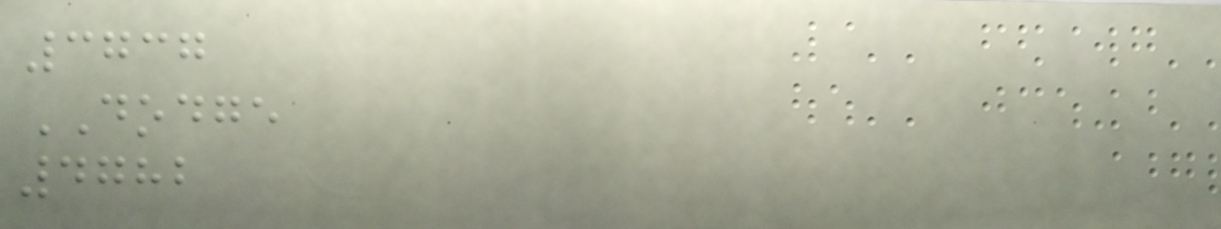3737
DODGE
4782
